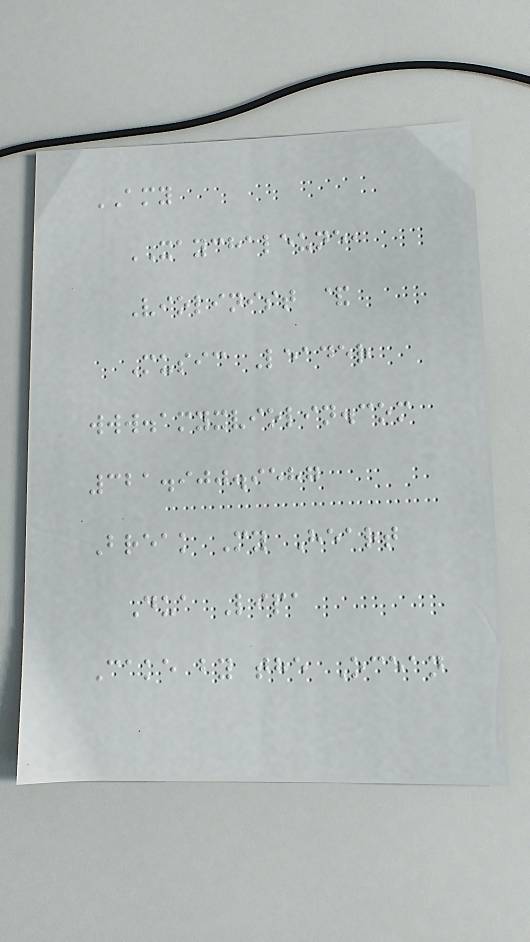AMY
XAYCHALEUNE,
Violinist &
Music Leader
www.amyxviolin.com
321.900.9587
Break My Heart
Dua Lipa
Cake by the Ocean
